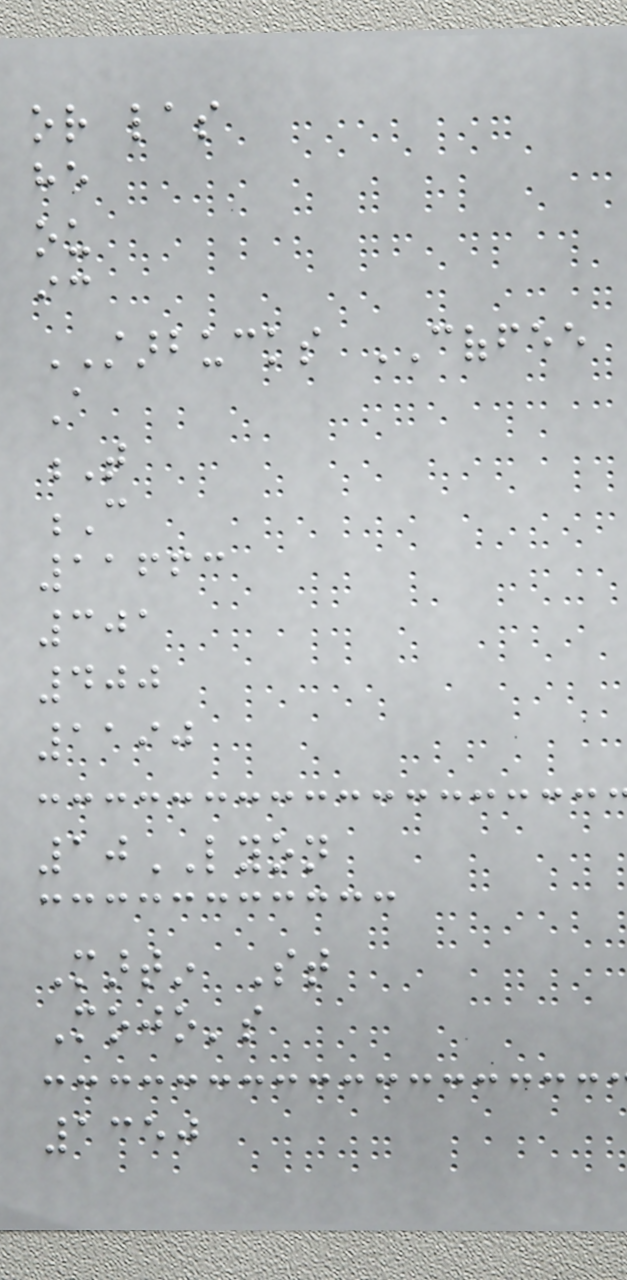or las
he
ou
ic
STARBUCKS COFFEE
A
T
C
11663
301
400
1190
10LYON
Martin St
Mojo's
1350
